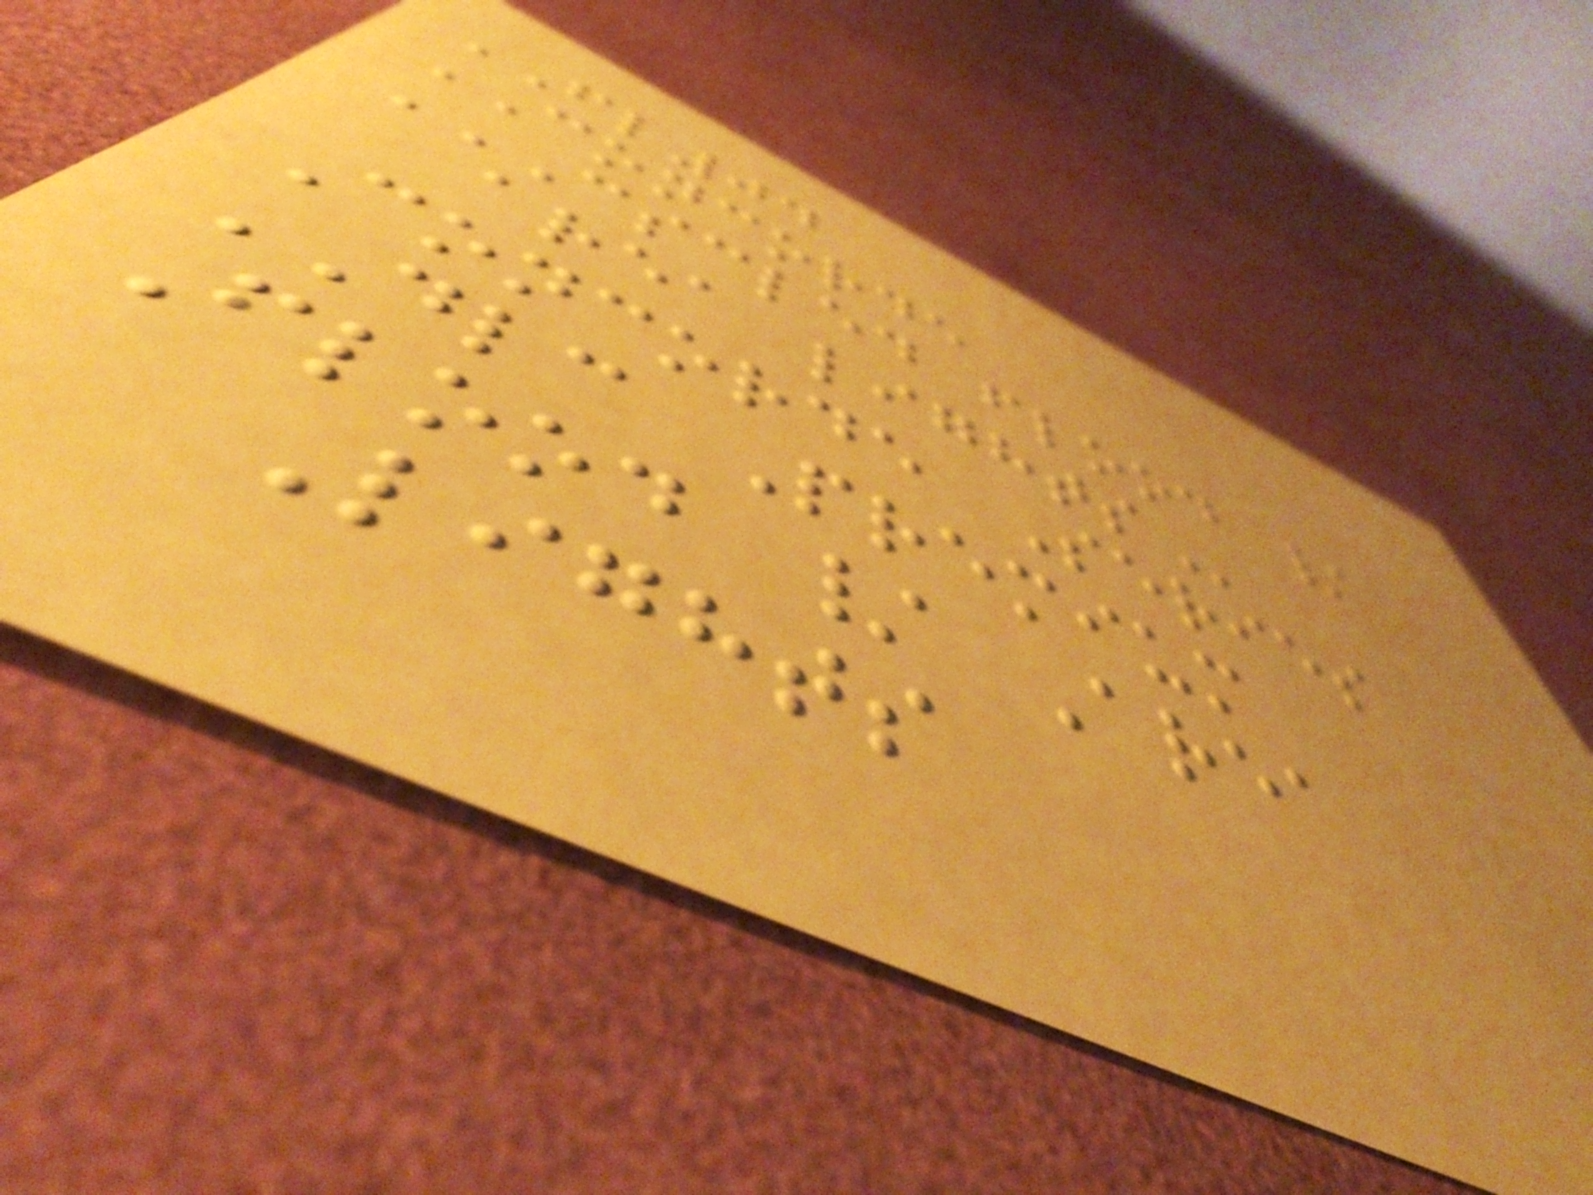FL04
CONCORDE
CSCLED FLOOD /
AREA LIGHTS
Concorde Series
DLC Premium
Flood / Area
Lights
